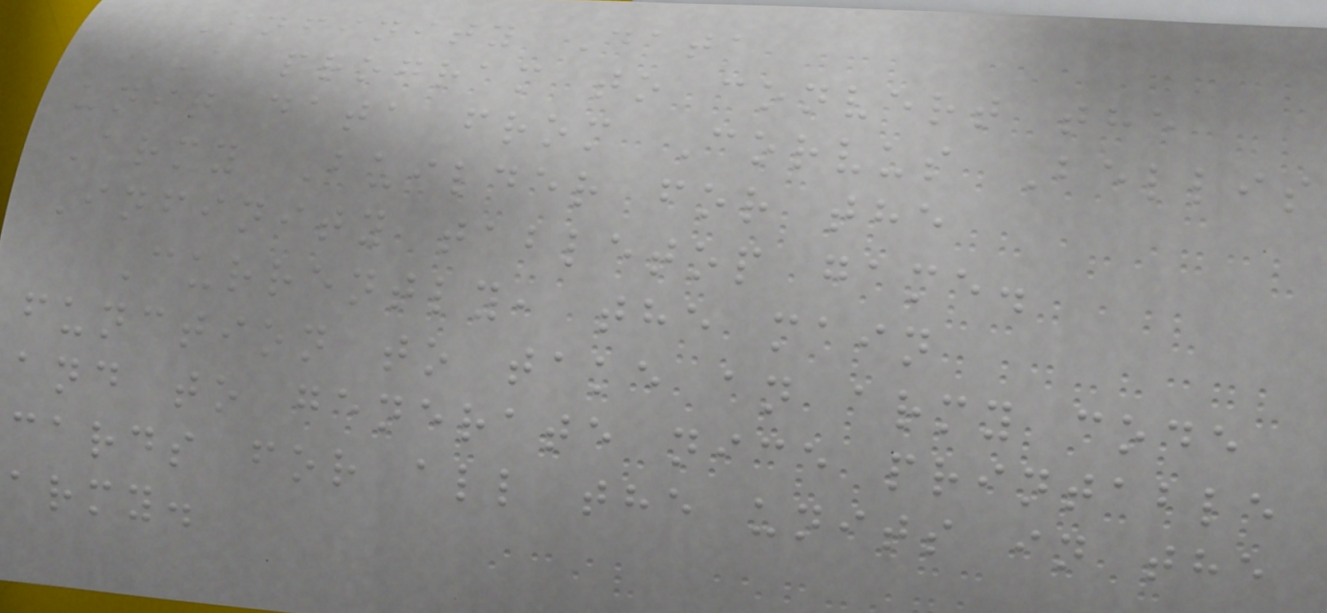Infinity Data
A program to convert the
unit data from Corvus Bellis
Army Builder for the
Infinity tabletop game.
Currently, the main
function to take an army code
and to generate nice printable
cards for all the units in the
army.
